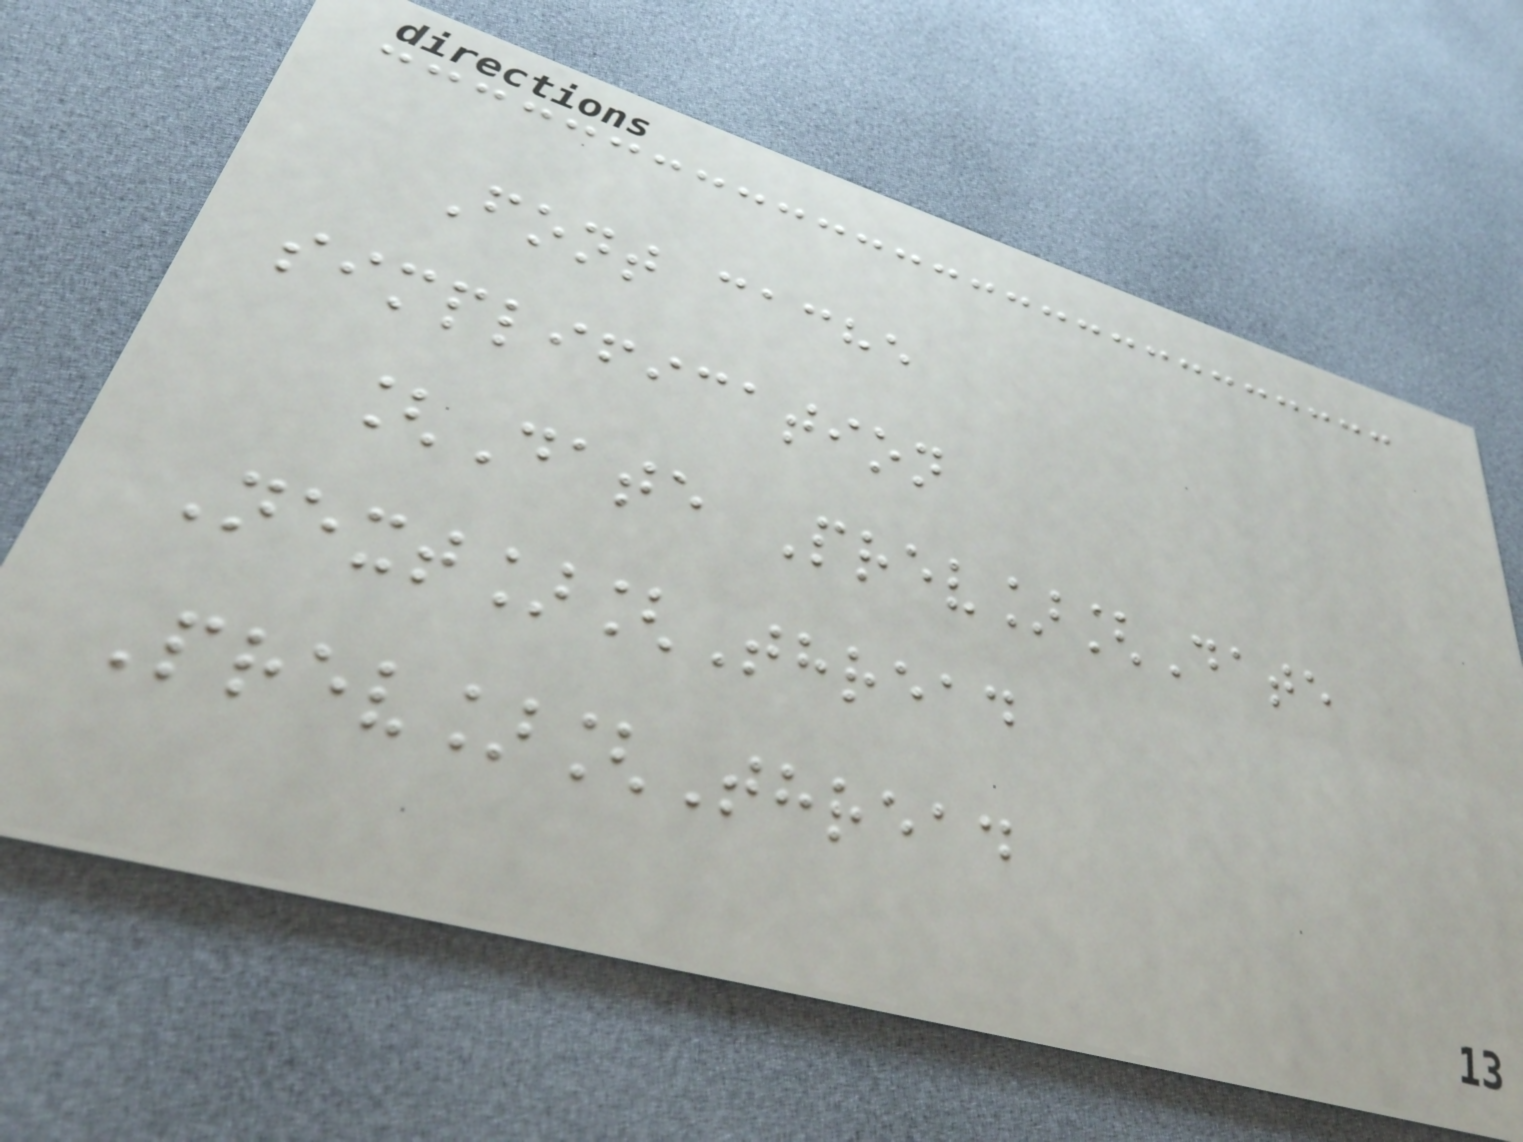Font cache
simplification
[Date Prev][Date
Next][Thread
Prev][Thread
